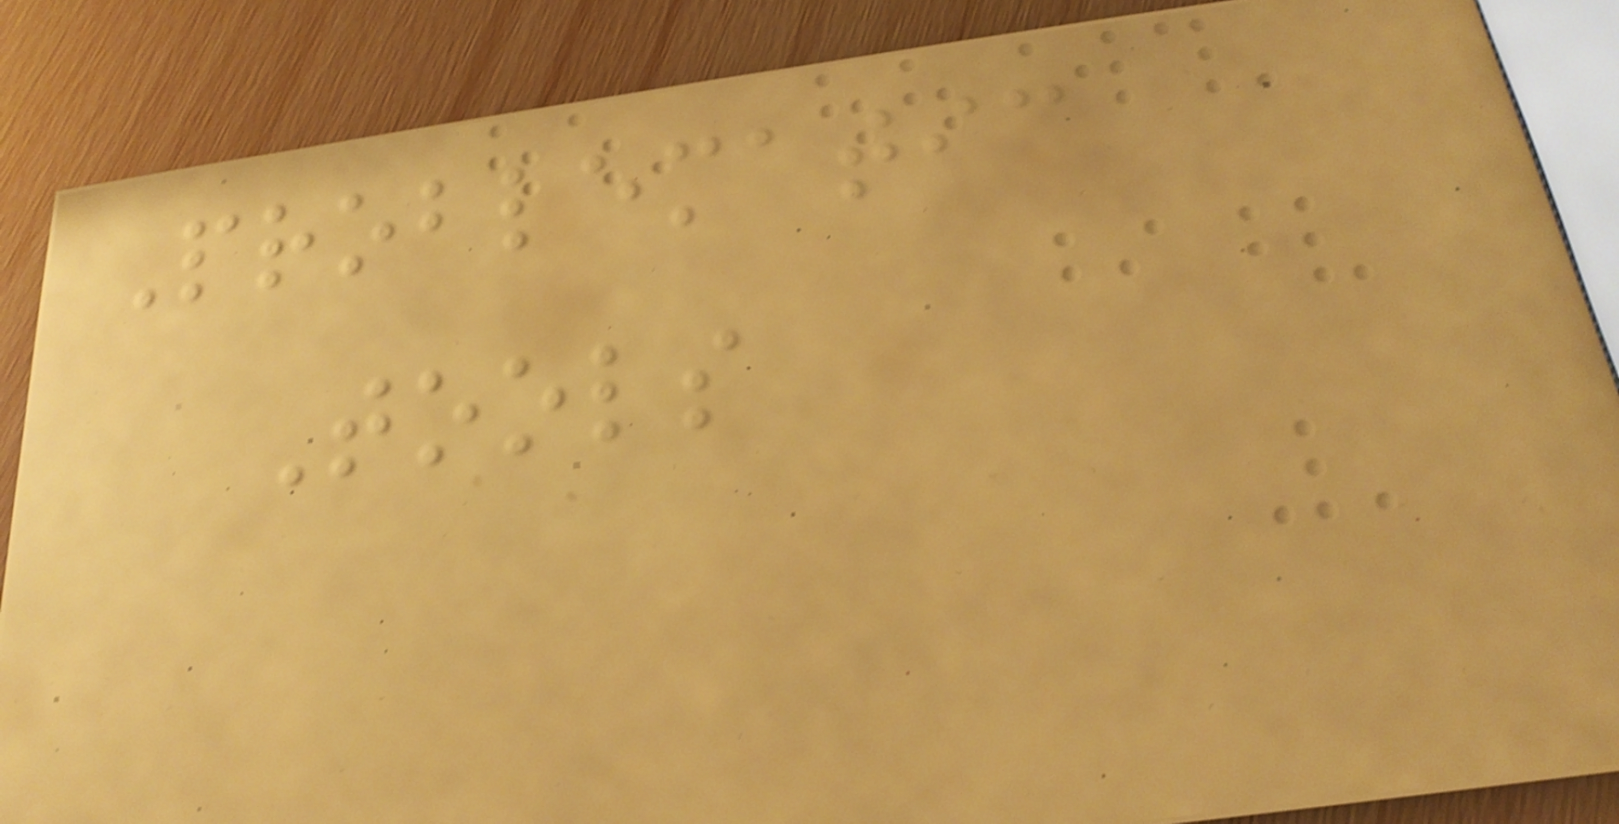Problematic
Tools
